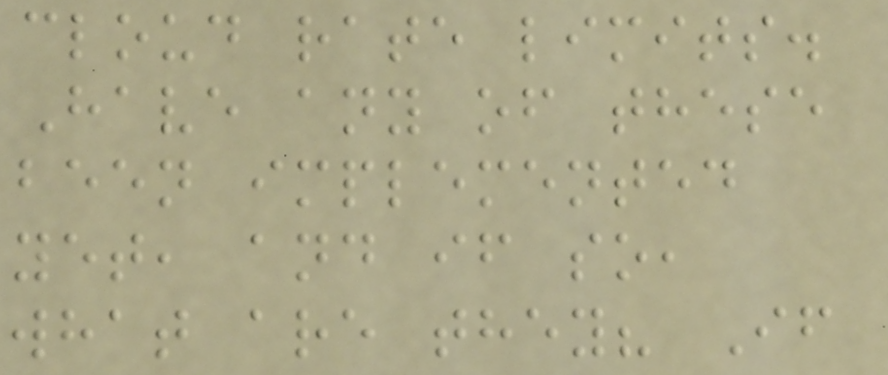cloud rate limits.
Have any of these
been implemented
yet, and if so,
what are they? If
